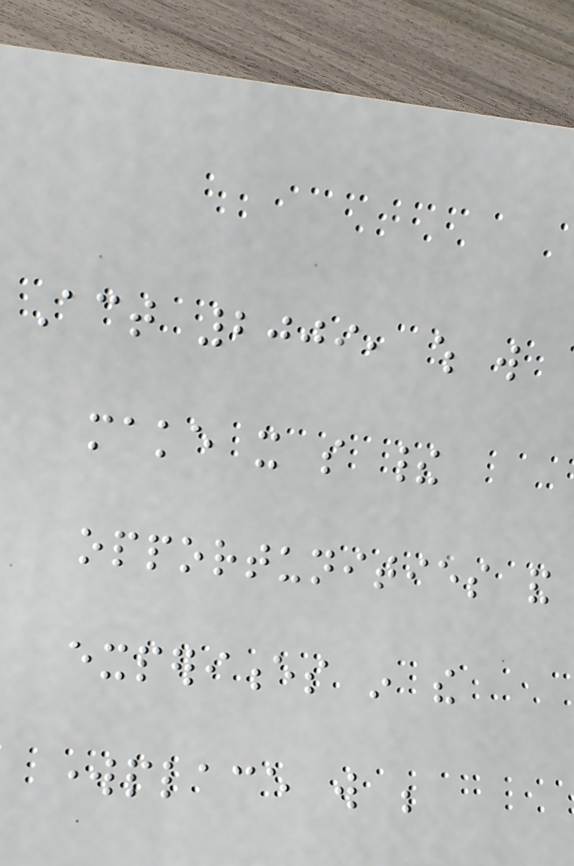Act 2009, which will
make it so their
opportunities and
experiences in the
workplace will be
